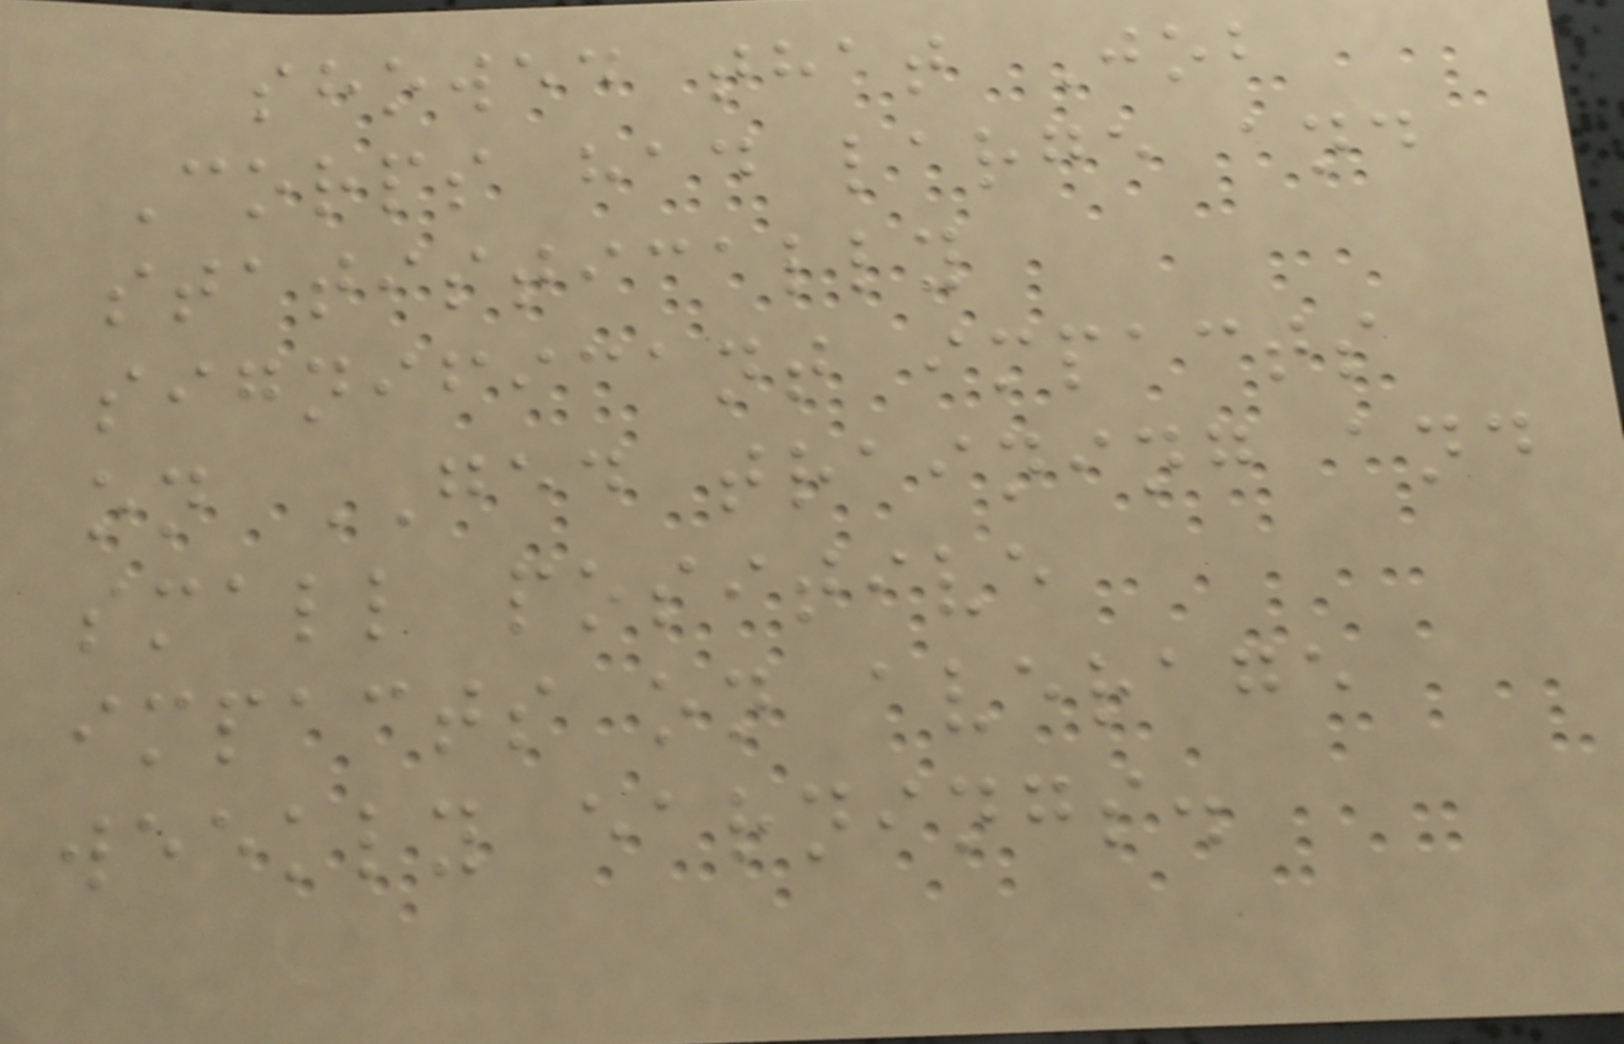showed that Job
Corps had large and
statistically
significant impacts
on GED training and
small positive
impacts on average
weekly earnings.
